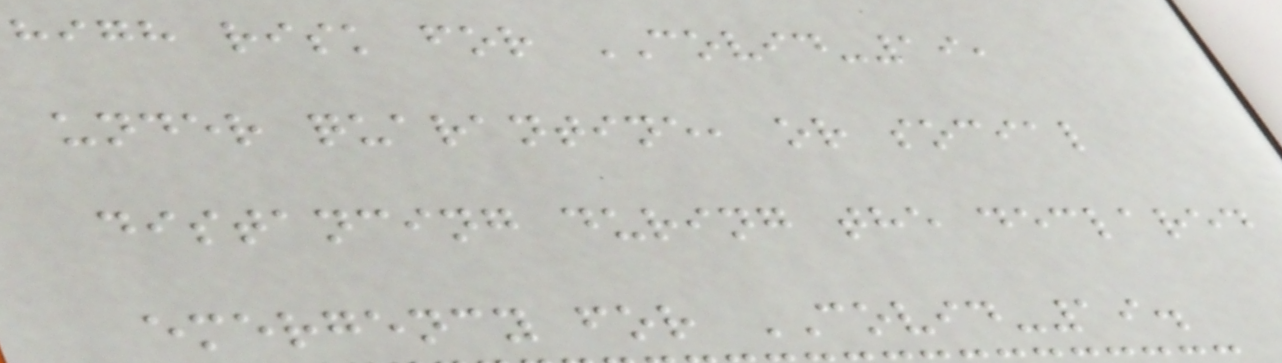high risk for COVID-19,
under quarantine, or social
distancing during the declared
emergency for COVID-19.
